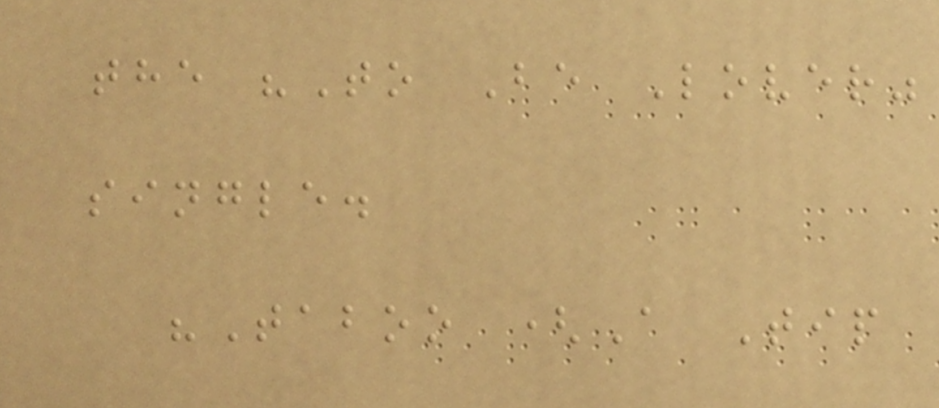the "To Be Lover"
single.
"Taboo (A Tip
